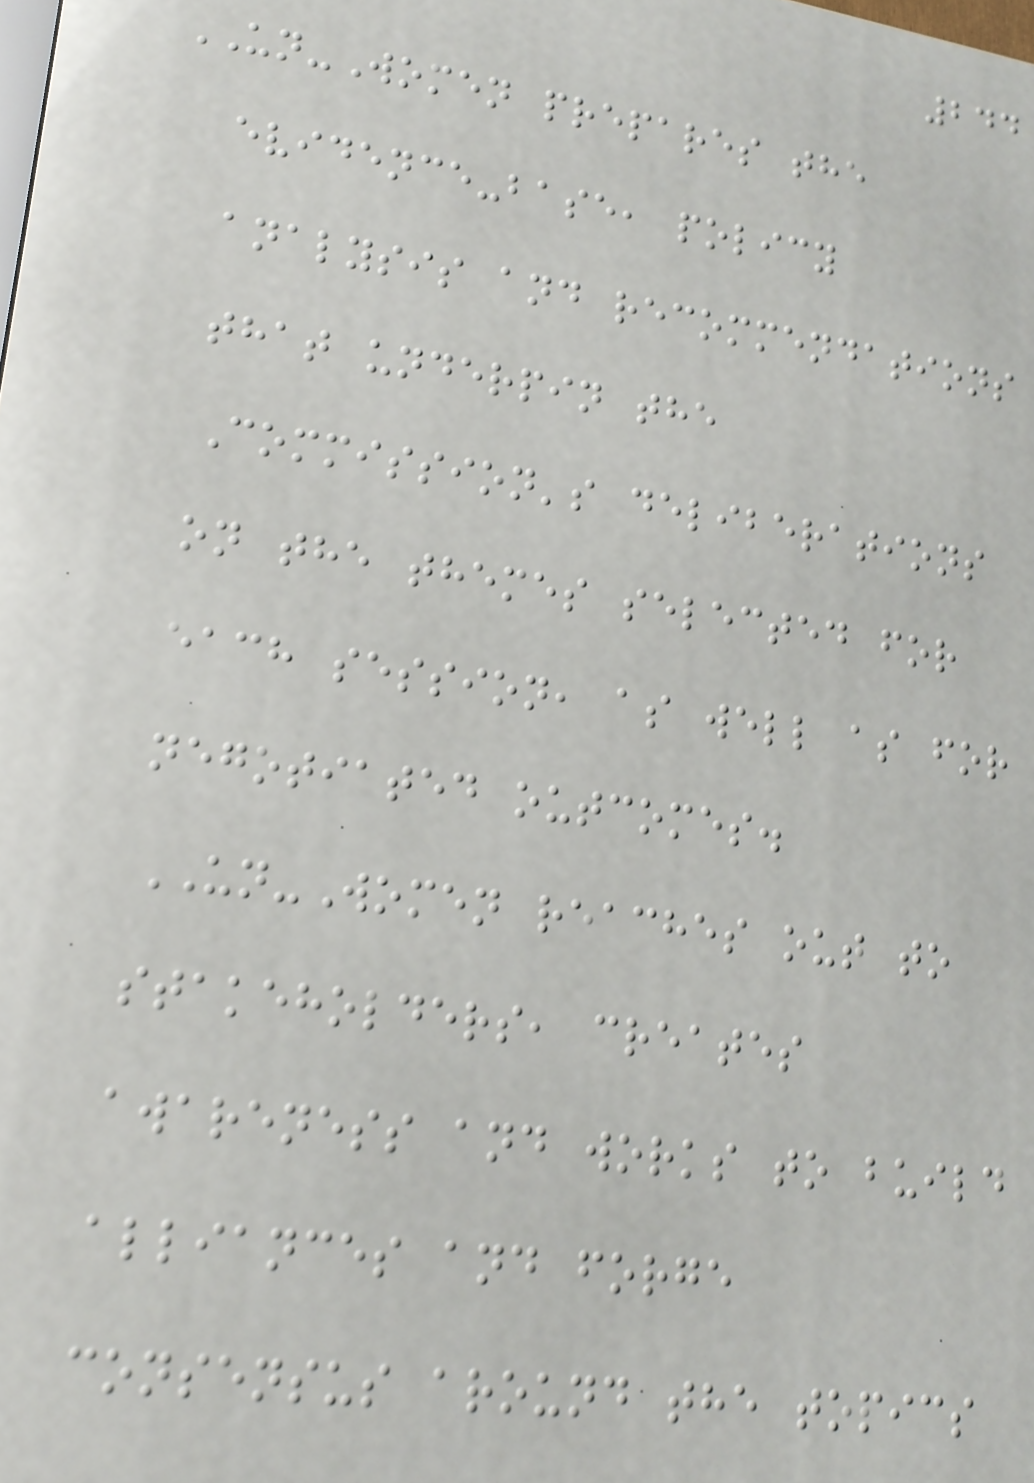244
UN-Women prepares the
evidence-base, policy
analysis and recommendations
that underpin the
Commission's deliberations
on the themes selected for
each session, as well as for
negotiated outcomes.
UN-Women reaches out to
stakeholders, creates
awareness and works to build
alliances and forge
consensus around the topics
